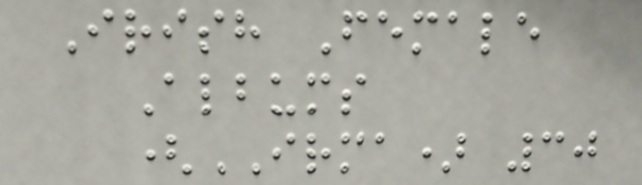Irish Female
Albums
(IRMA) 30
